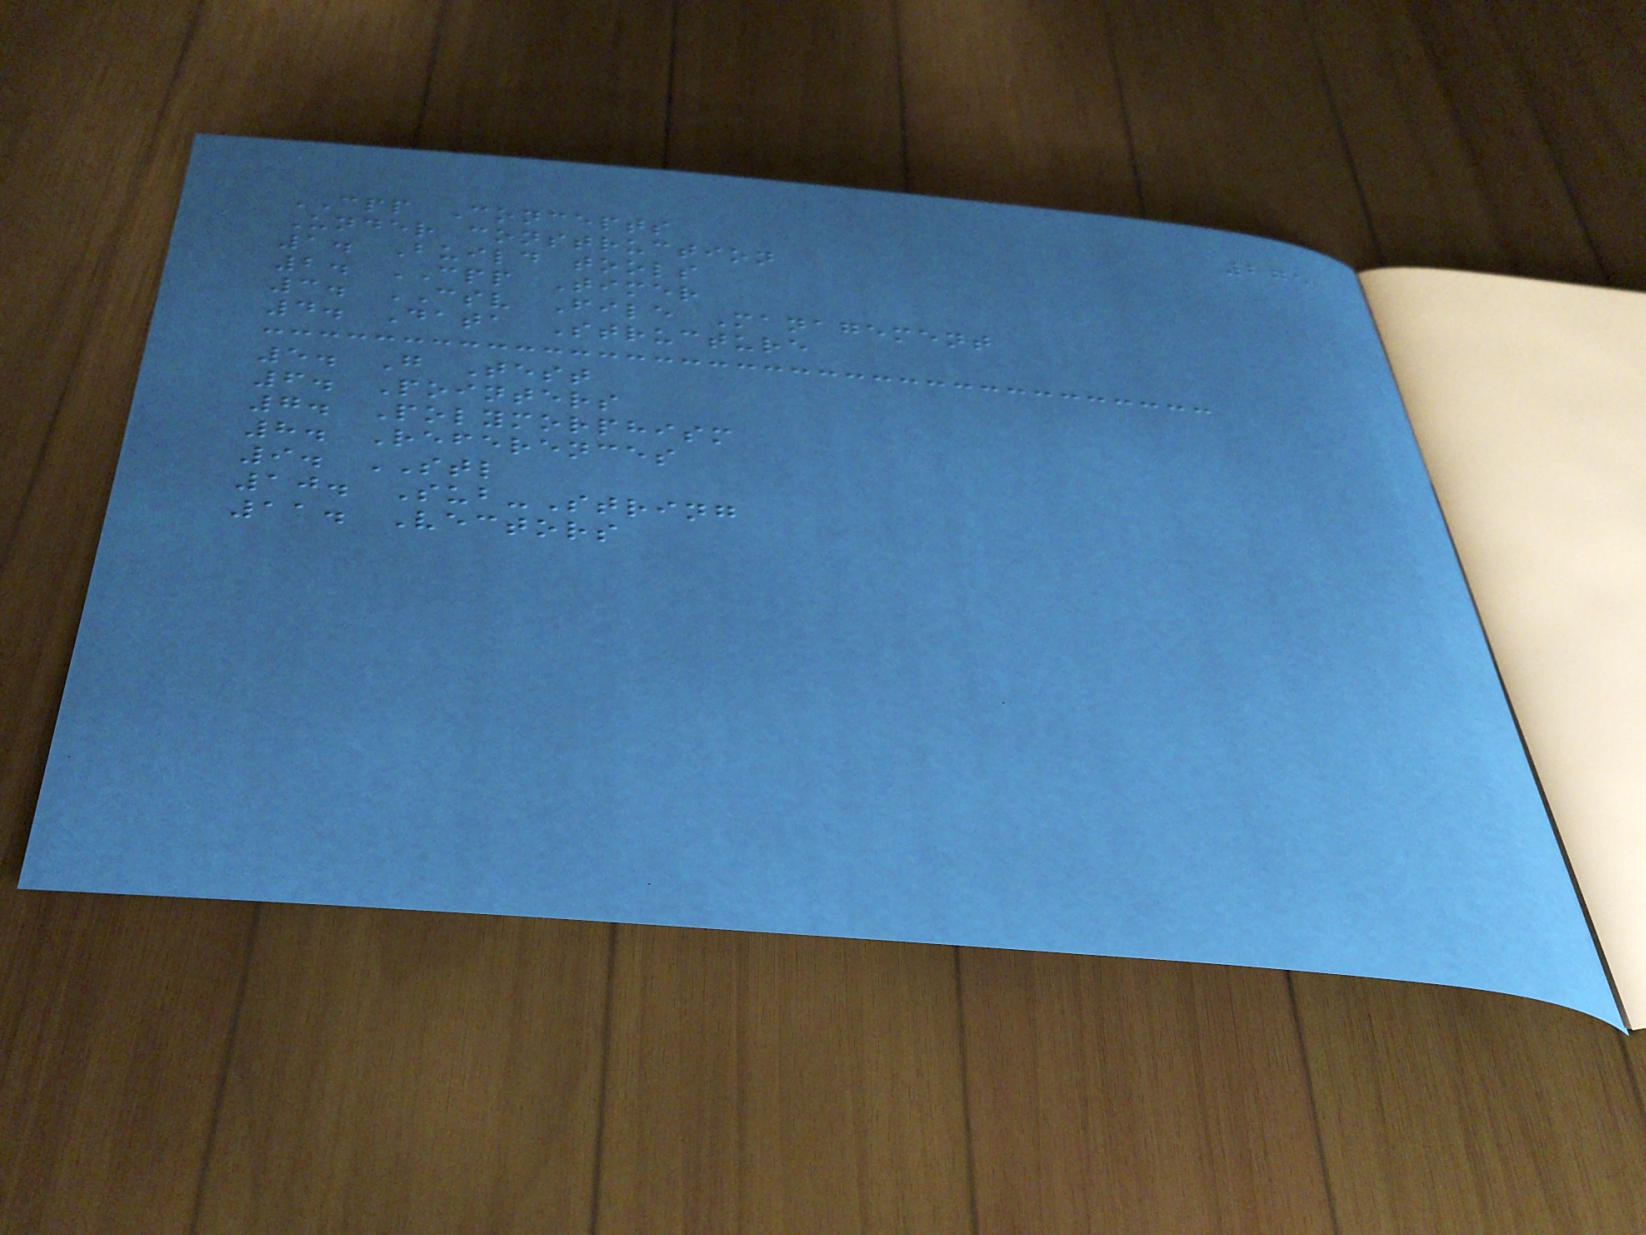275
CPP Concepts
Under construction
1. Build tools
2. CPP Timer
3. CSV File Management
4. Data Structure
5. G Test
6. Pointers
7. Polymorphism
8. References
9. STL
10. Sub-String
11. Vectors
